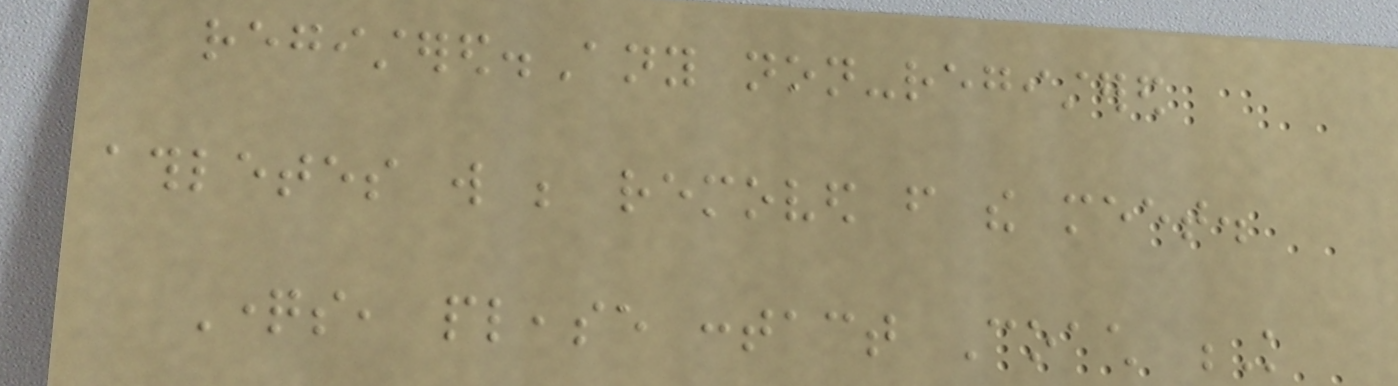registered.Any non-registered
athletes will be removed from the meet.
Questions, please contact Coach K
